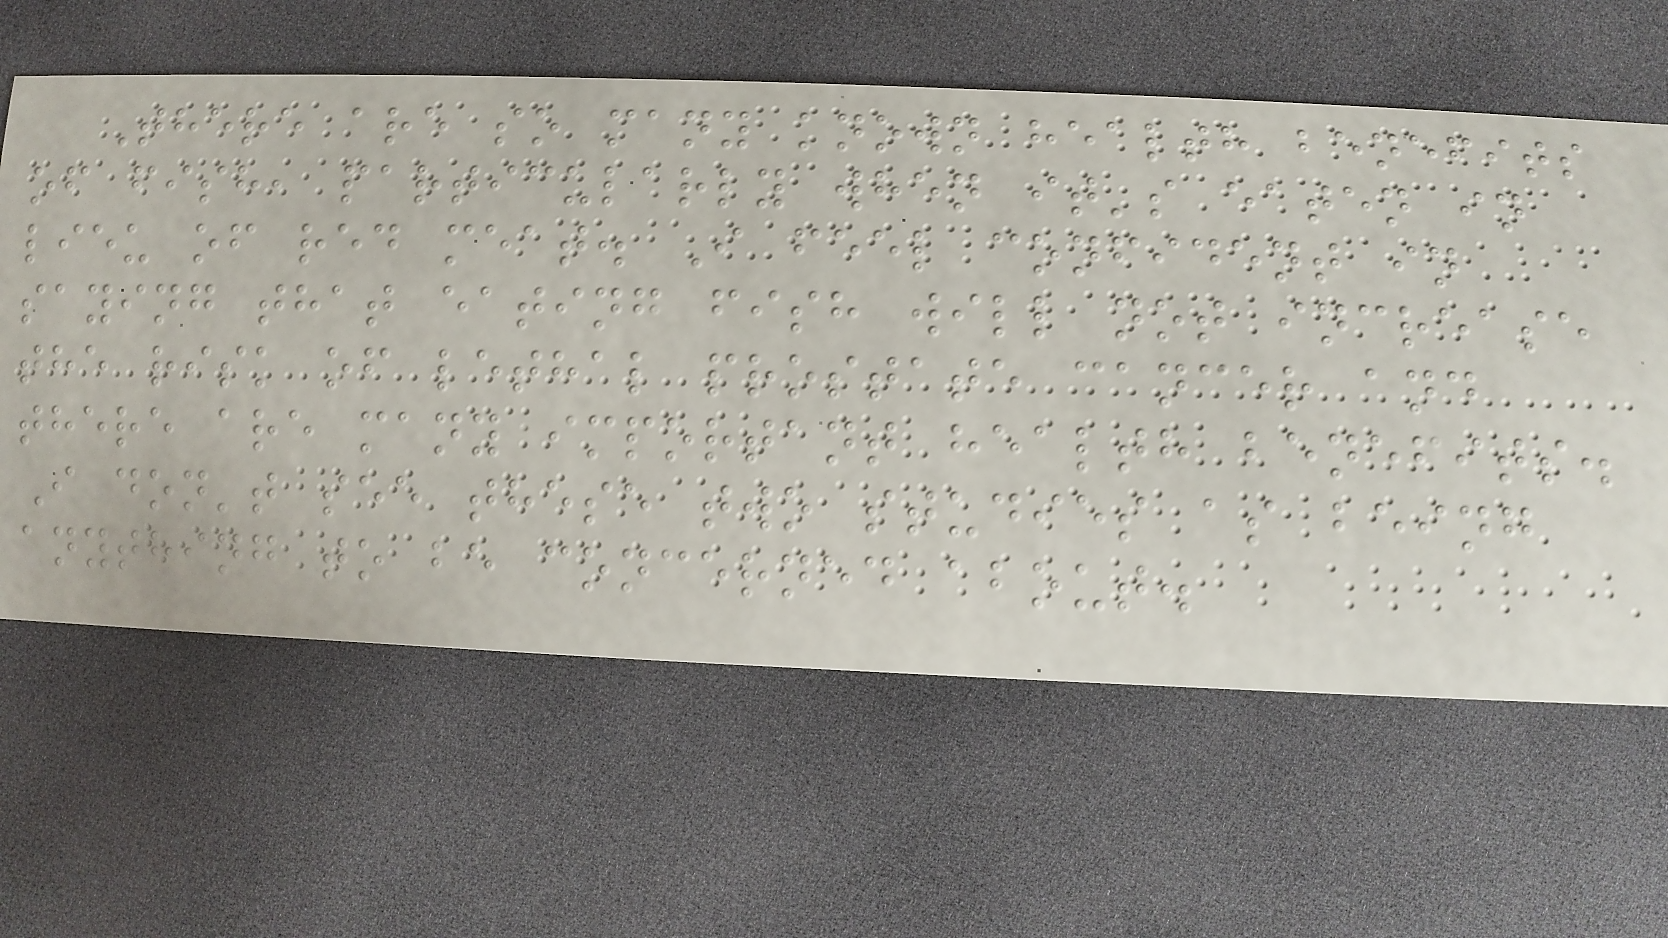There are so many known health benefits
of fish, particularly when it's eaten in
lieu of red meat. I feel confident in
saying that eating fish will not increase
the risk of lethal prostate cancer and
there are many important health benefits.
I don't see these two studies as being
anything to be concerned about.
